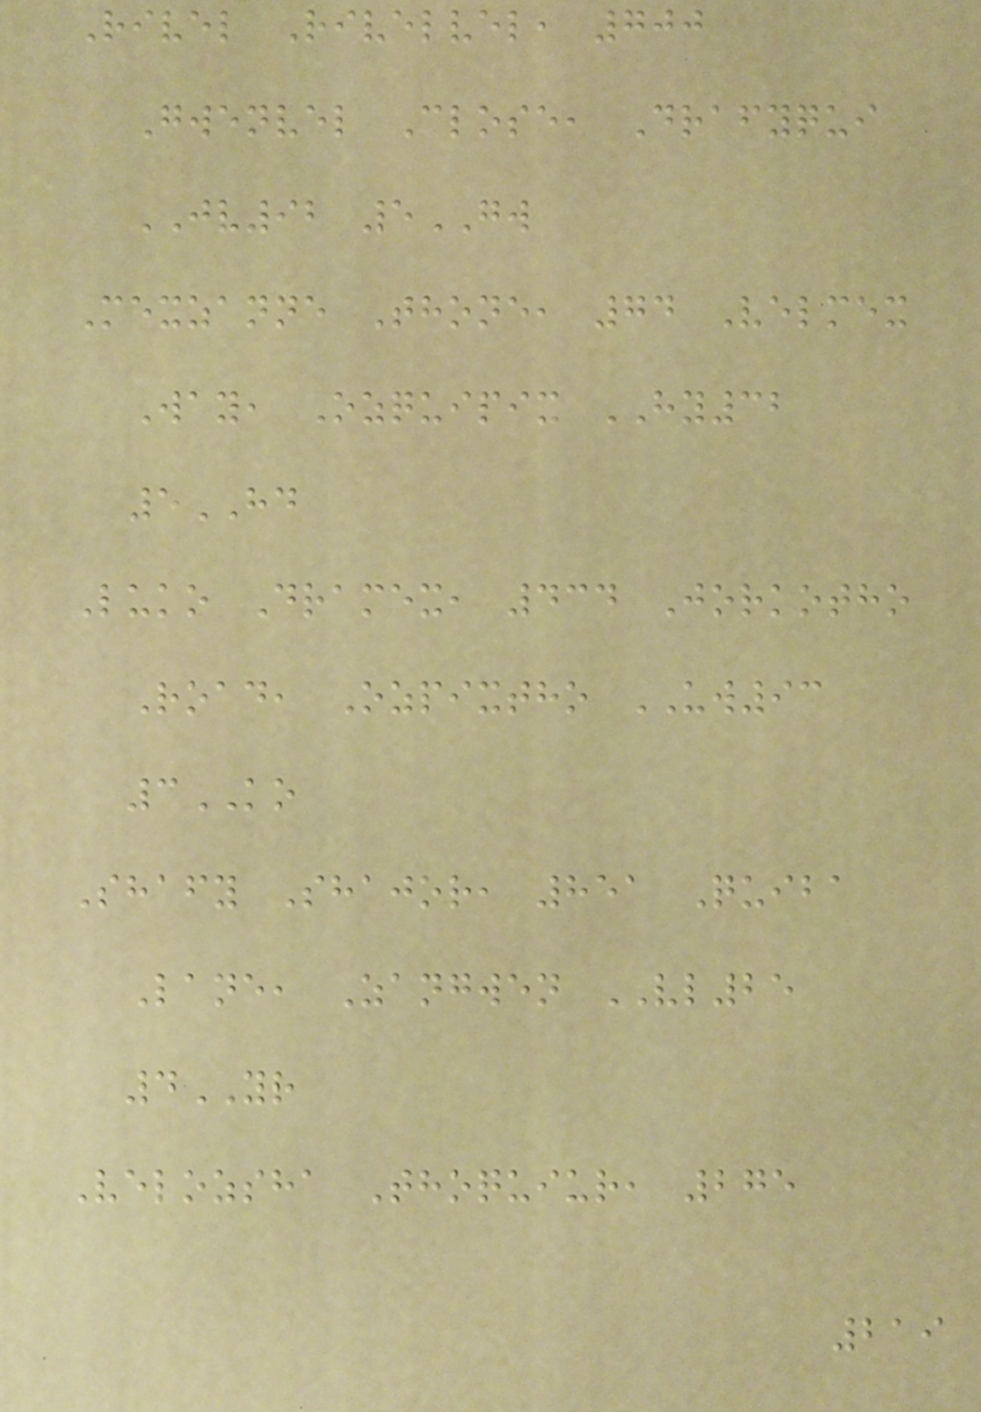Rivel Rivelvel, 700
Gwenvel Close, Drafyqui
JV92 5GW
Mexzanne Thone, 74 Velmex
Way, Ozquipix HY32
5HD
Luko Dramex, 434 Jorkotho
Road, Ozpixtho UW93
3KO
Shafy Shajor, 851 Quiba
Lane, Zangwen VL25
4YR
Velozsha Thoquiur, 275
219
